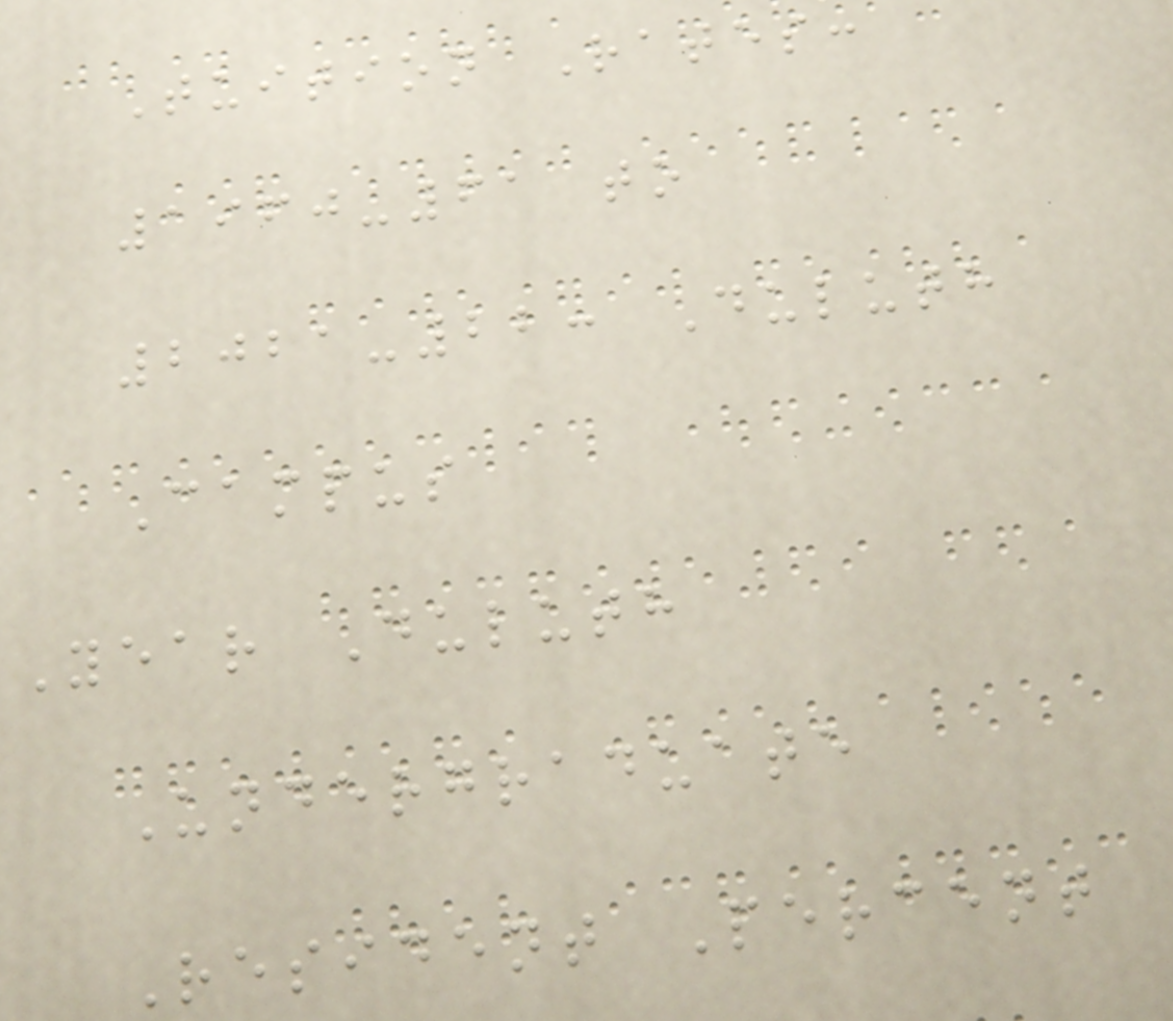Tuition Rates:
1960-61 to
2021-22: Duluth
Campus
Year Duluth
Undergraduate
Resident Percent
